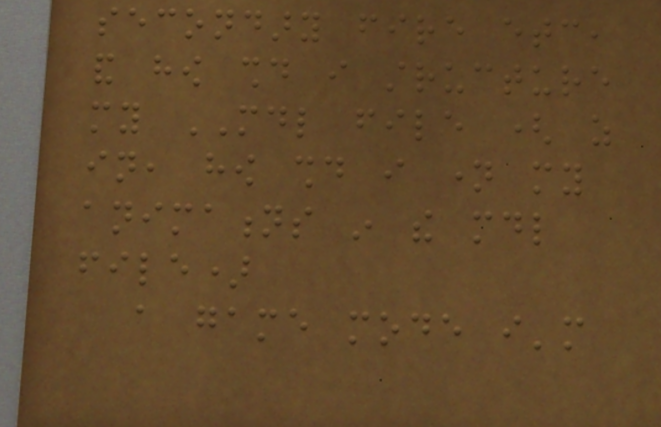secondary fire etc,
and how should i structure
my MDL file ( as
in, how should i name my
animations in the mdl
file)
a game mode i'm
